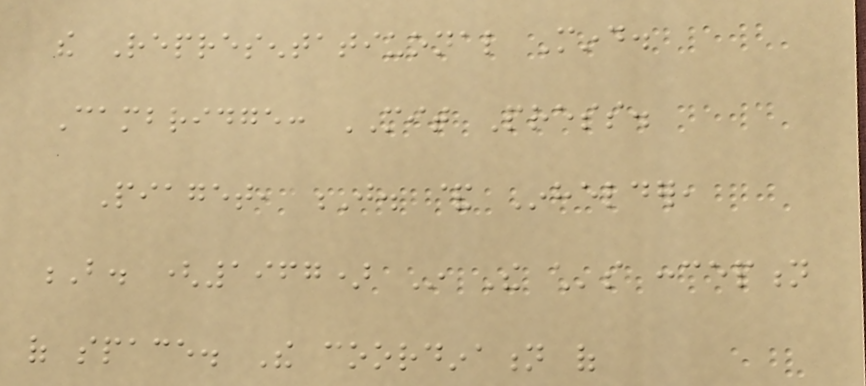the Representatiuonal Mind.
Cambridge: MIT Press.
Piaget, J. & Inhelder,
B. (1967) In The child's conception
of space. The coordination of
